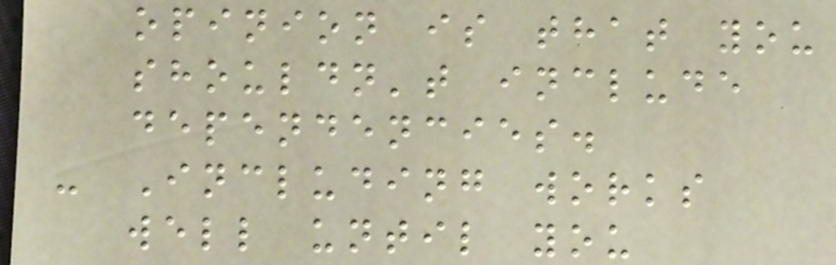opinion is that you
shouldn't include
dependencies.
- Including works
well until you
